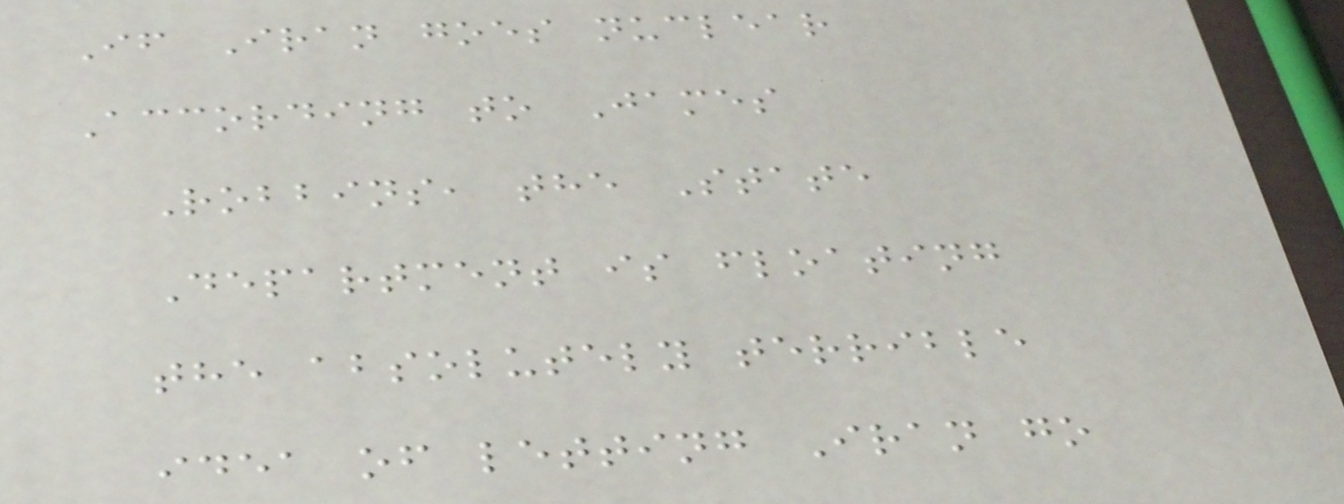If Iran goes nuclear
According to James
Robbins, the State
Department is floating
the absolutely terrible
idea of letting Iran go
